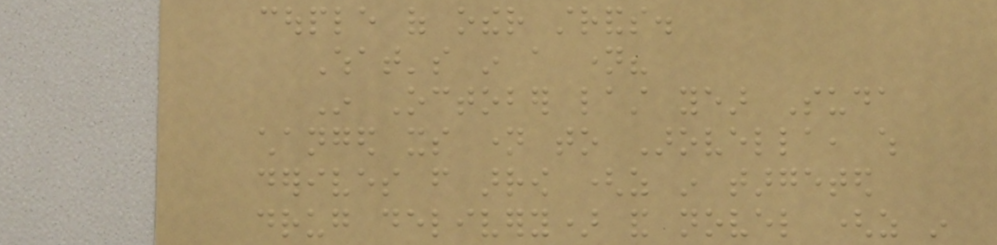couple of other strands.
What's in a name?
In October last year Suda
changed its name to Arovella, which
derives from arrow (as in targeted
drug delivery) and novel (as in
